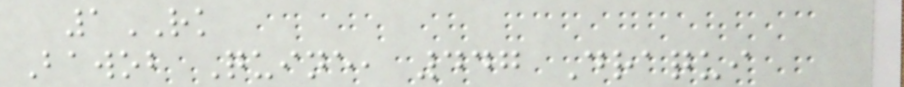1RK
Bawob Quine, 447 Draqui
